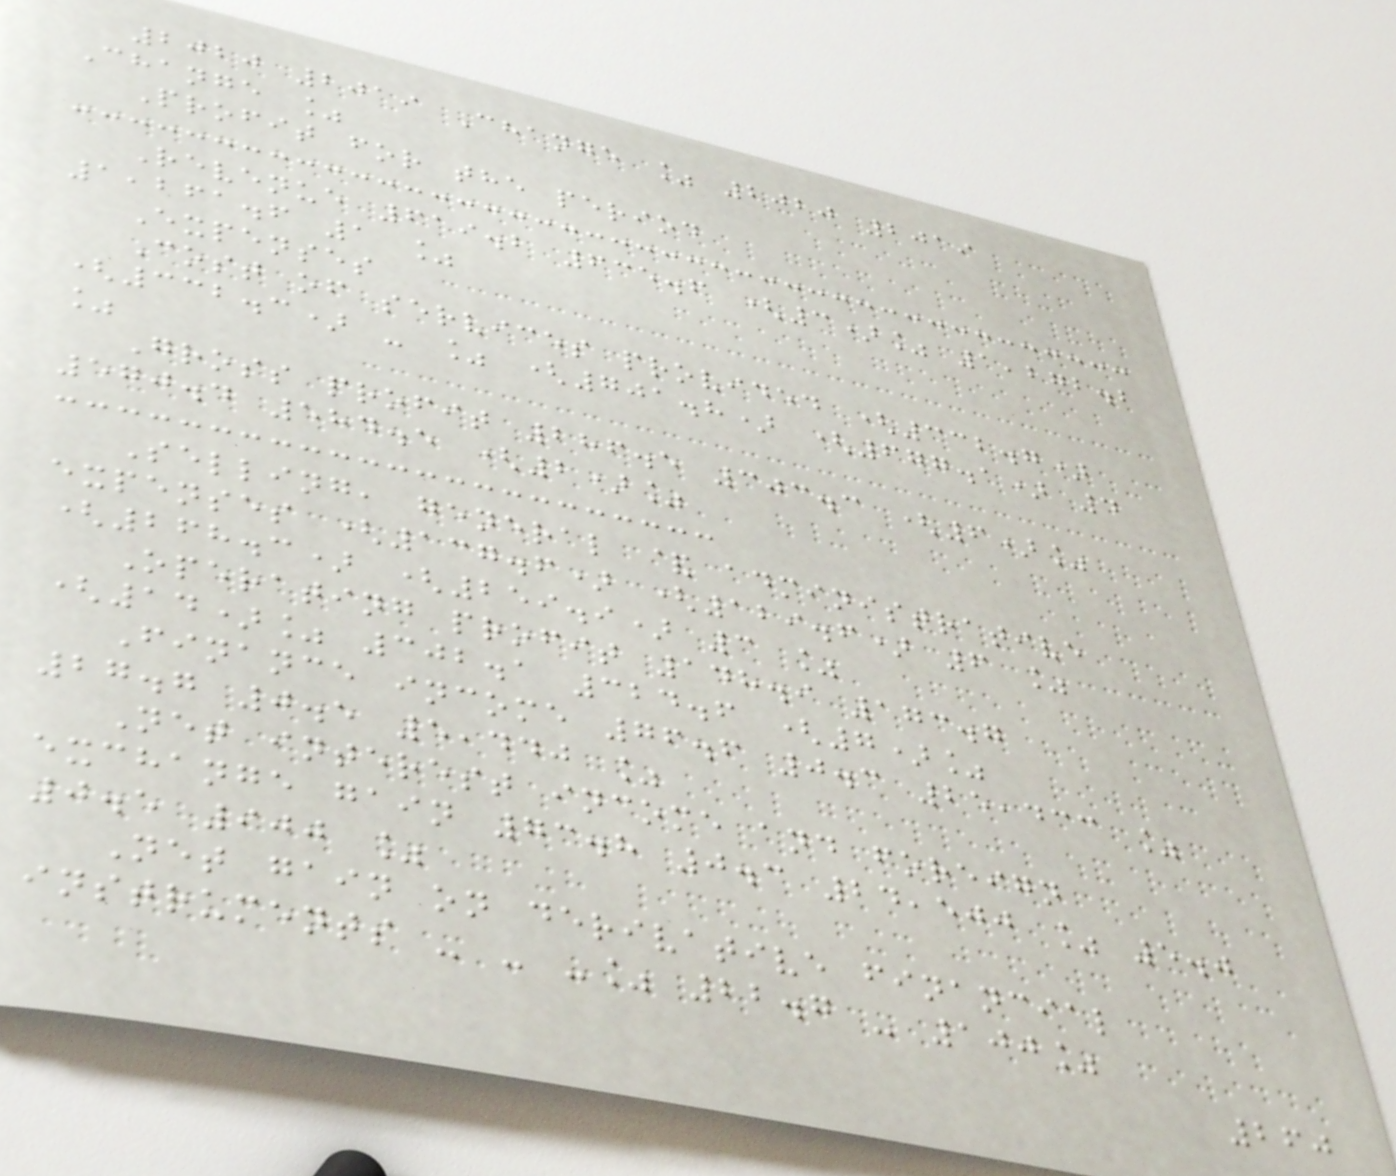2020 2019 Change % 2020 2019
Change %
Profit for the period
Revenue 619.2 635.6 (3)% 1,272.2
1,261.6 1 %
Expenses
Cost of services provided (332.7)
(332.3) - % (701.8) (677.1) 4
%
Gross profit 286.5 303.3 (6)%
570.4 584.5 (2)%
Selling, general & administrative
expenses (137.6) (129.6) 6 %
(268.3) (259.9) 3 %
Operating profit 148.9 173.7
(14)% 302.1 324.6 (7)%
Finance income 76.6 0.3 25,433 %
27.7 0.5 5,440 %
Net interest income and foreign
exchange gain 73.8 0.3 24,500 % 5.0
0.5 900 %
Net gain on derivative financial
instruments - - -% 22.7 - 100%
260
